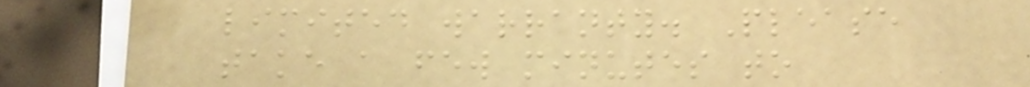limited warranty. Please
take a few minutes to
